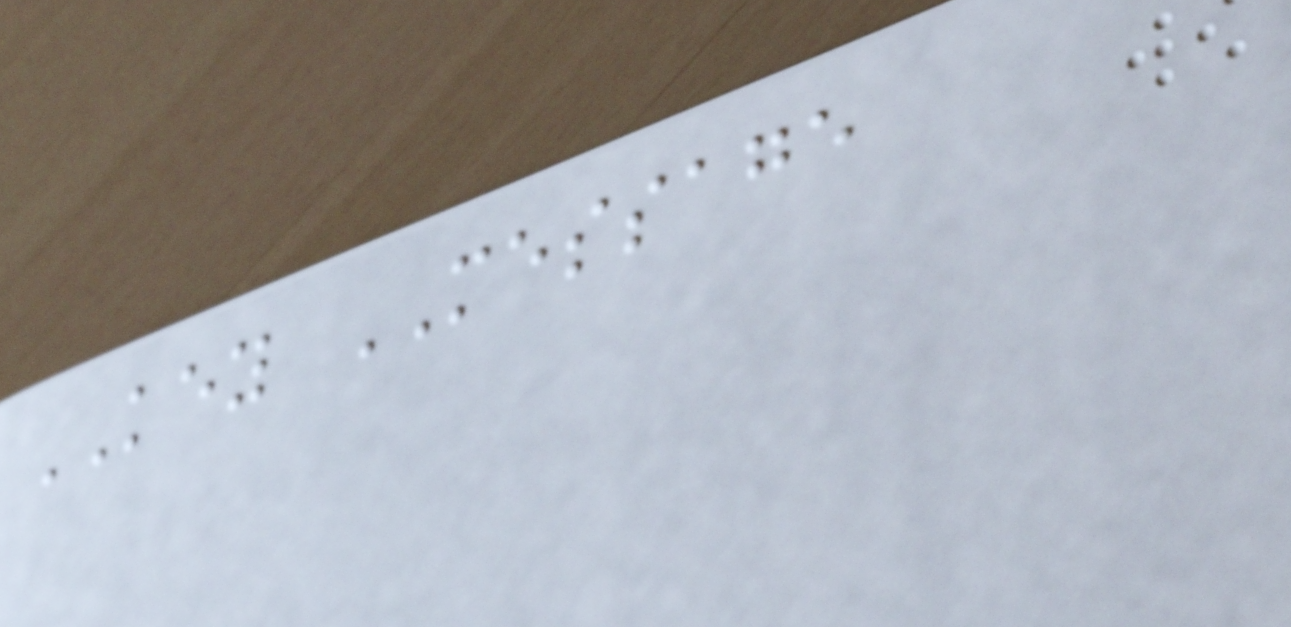KEY MESSAGE
